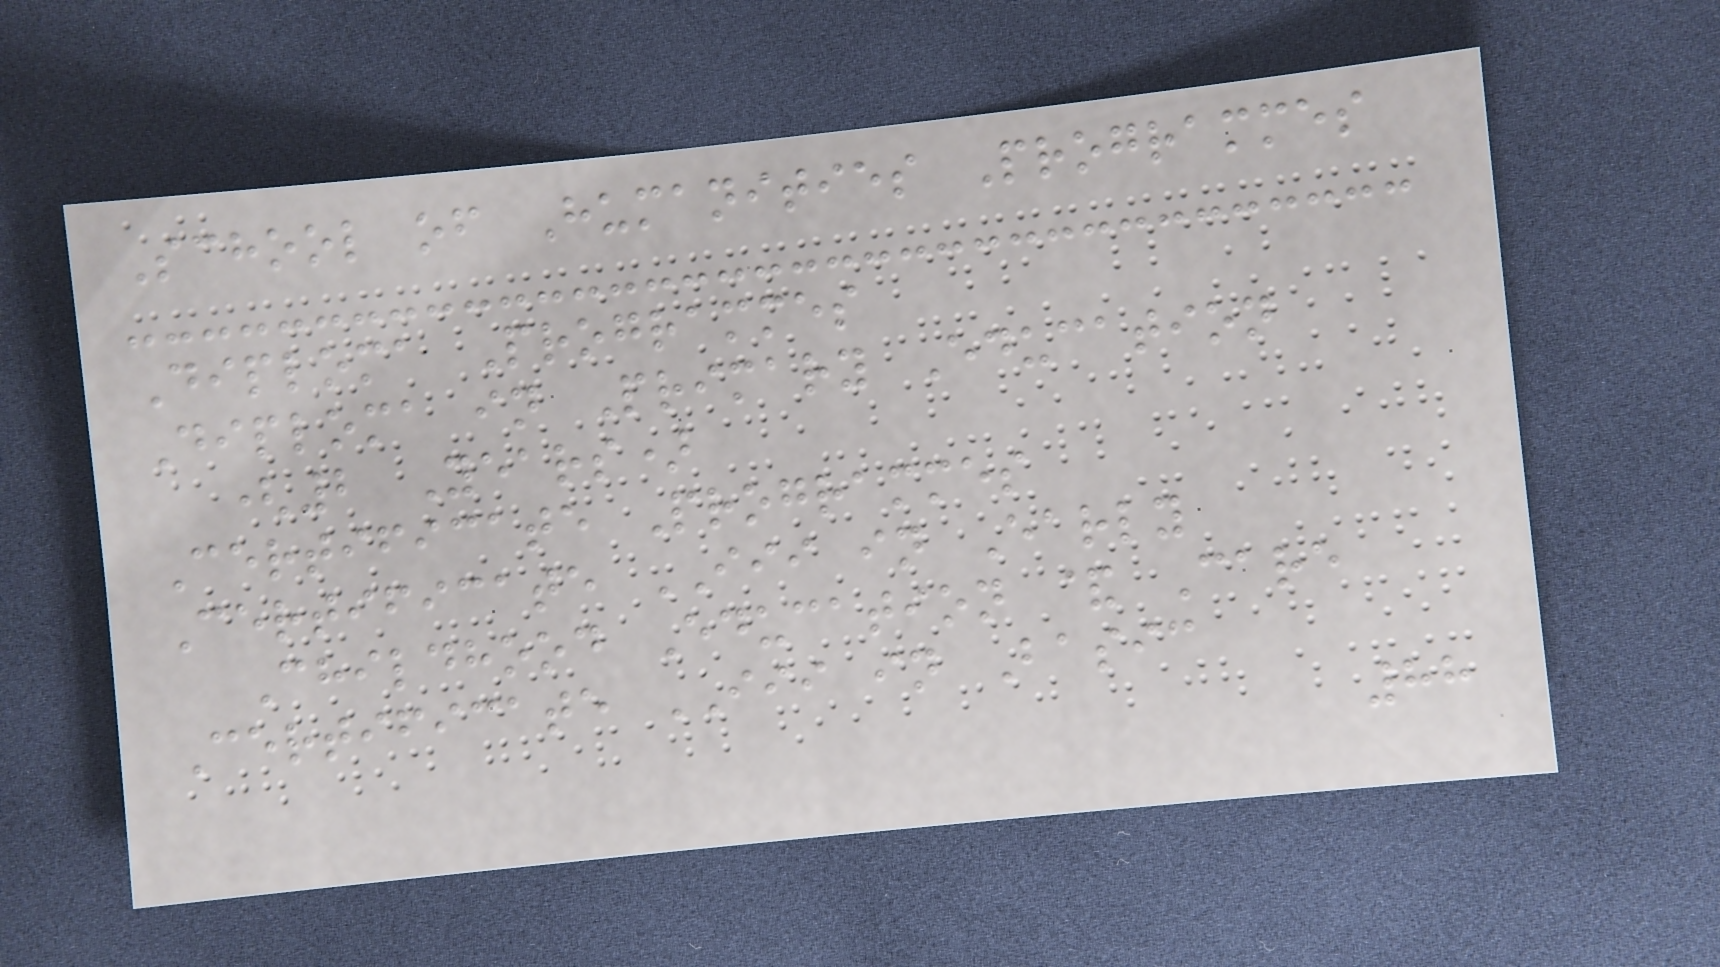School of Humanities Programmes
Diploma Programmes
Diploma in Primary Education
(2 Years)
Certificate Programmes
Certificate III in Early
Childhood Education & Care
Certificate III in Basic
88
